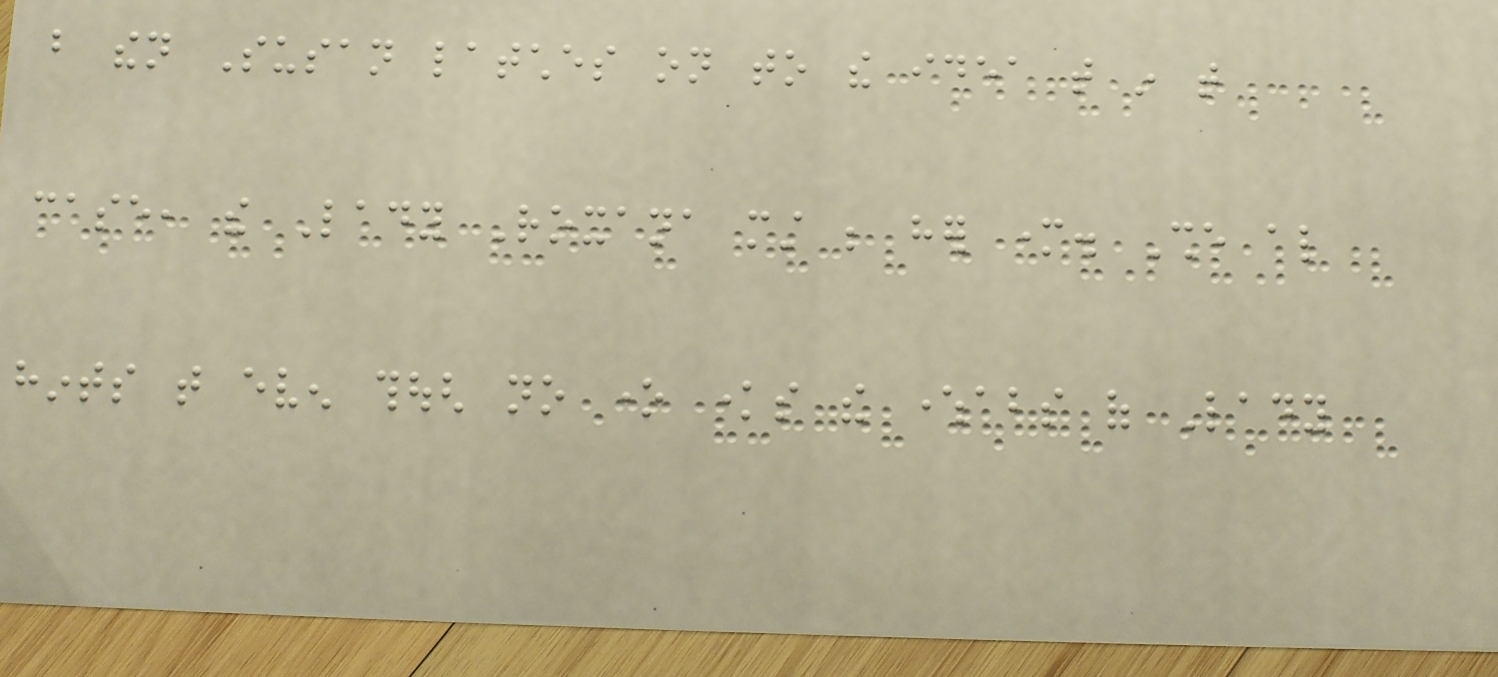but then Susan latches on to the idea that in that
case, the Lady Roxana must be her mother. She also
hints that even though no one knows the whereabouts of Lady
